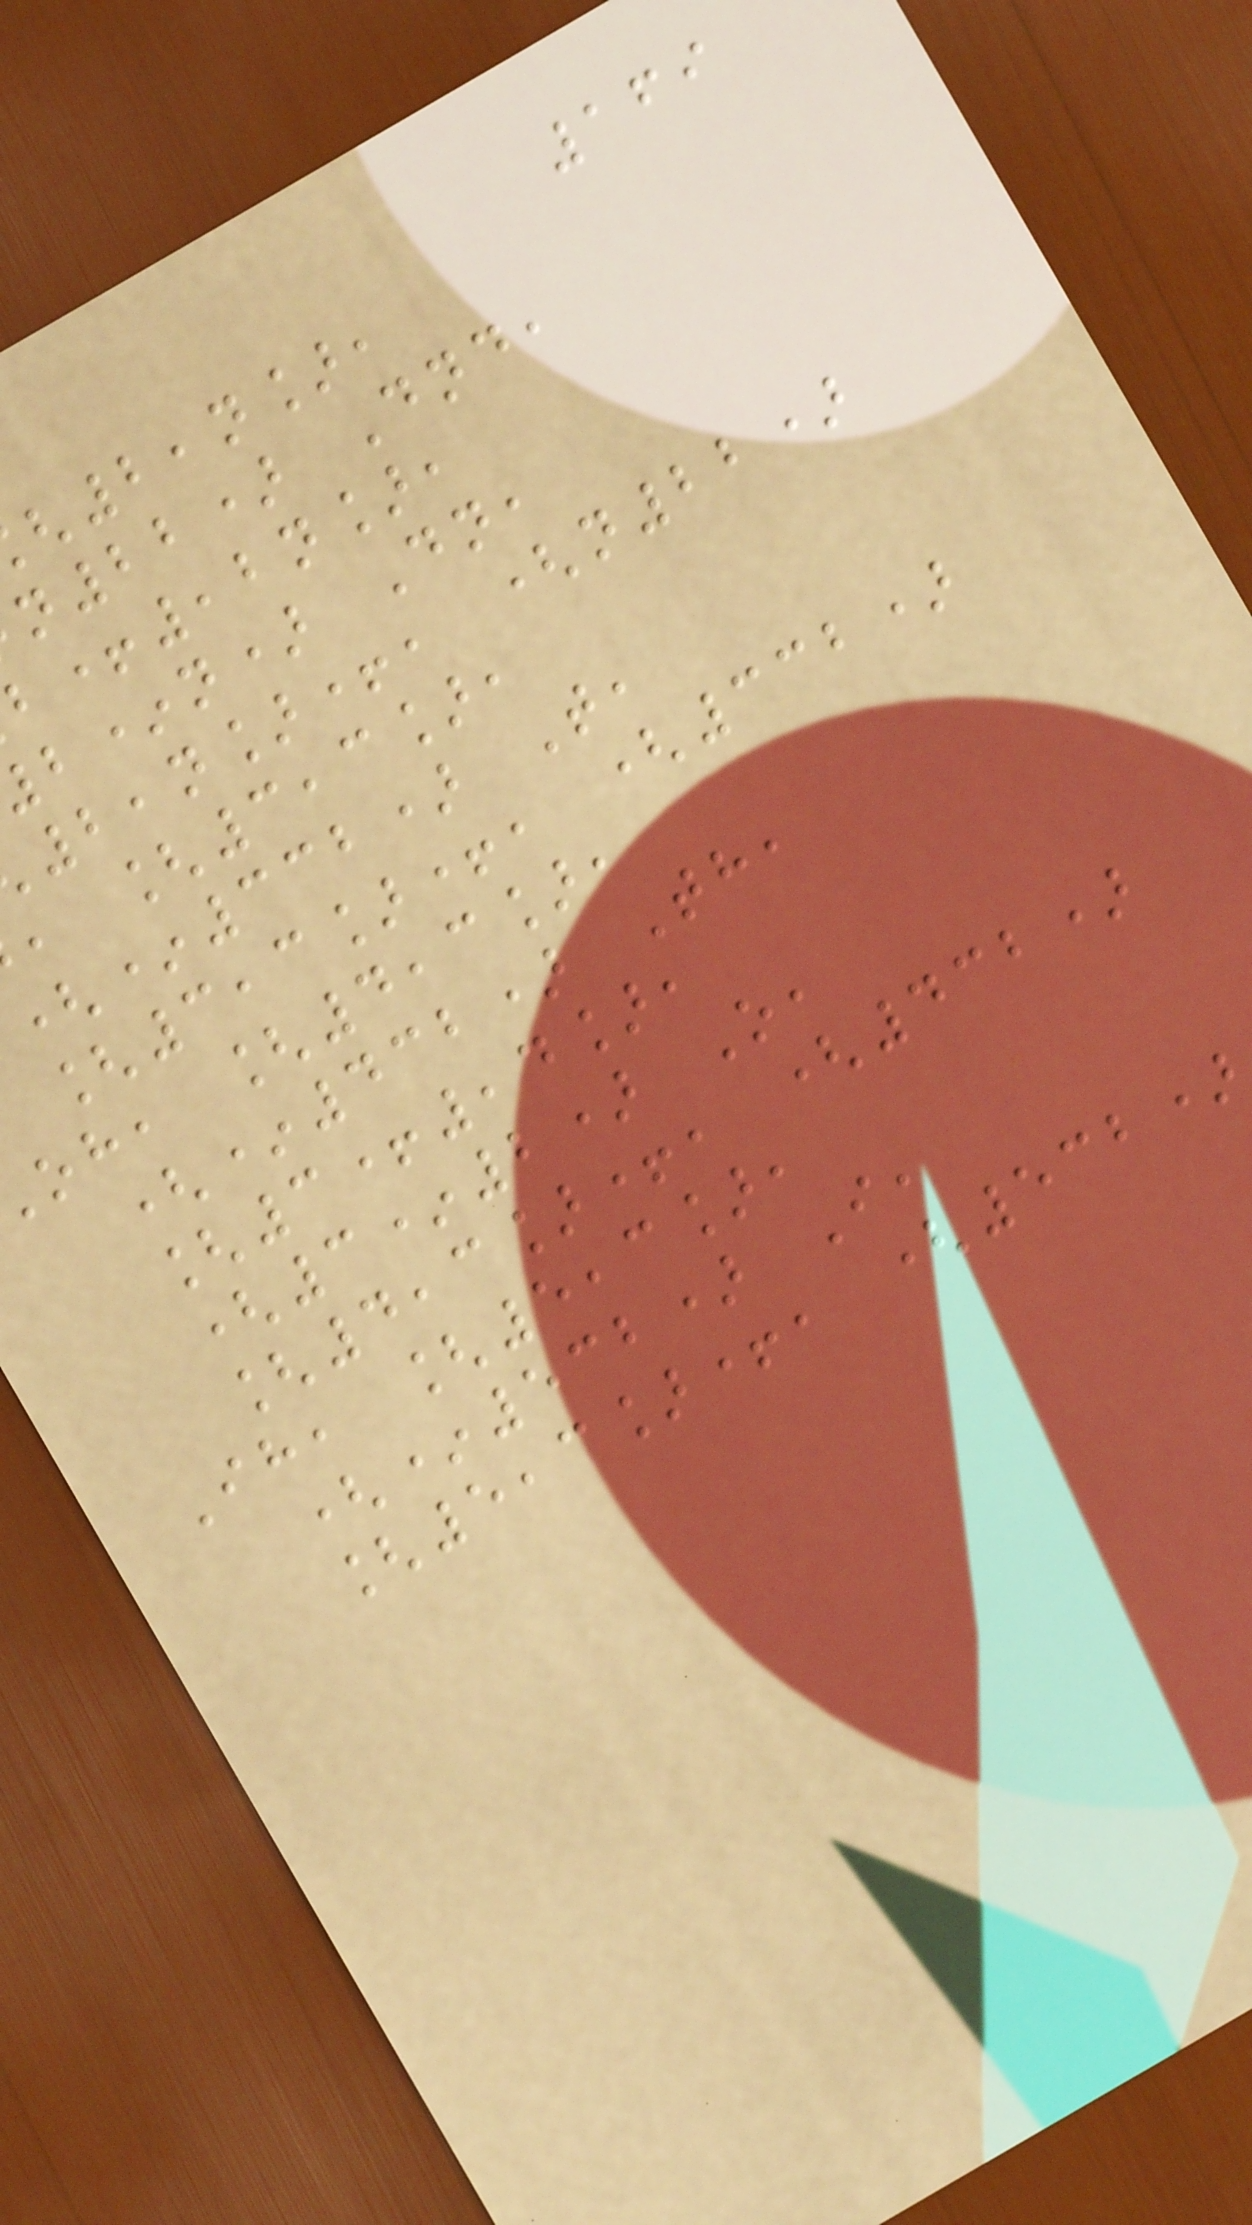169
2,n],
n22) Dnd,
+,2n],
b*n) Dn,
2,n]+, (n22)
, [3,3],
(*332) T,
[3,3]+, (332)
oh, [4,3],
(*432) Th,
[3+,4],
(3*2) O,
[4,3]+, (432)
Ih, [5,3],
(*532) I,
[5,3]+, (532)
